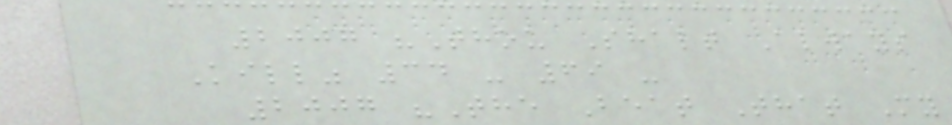2007 "Thou Shalt Always
Kill" 34 - 69 -
2007 "The Beat That My
